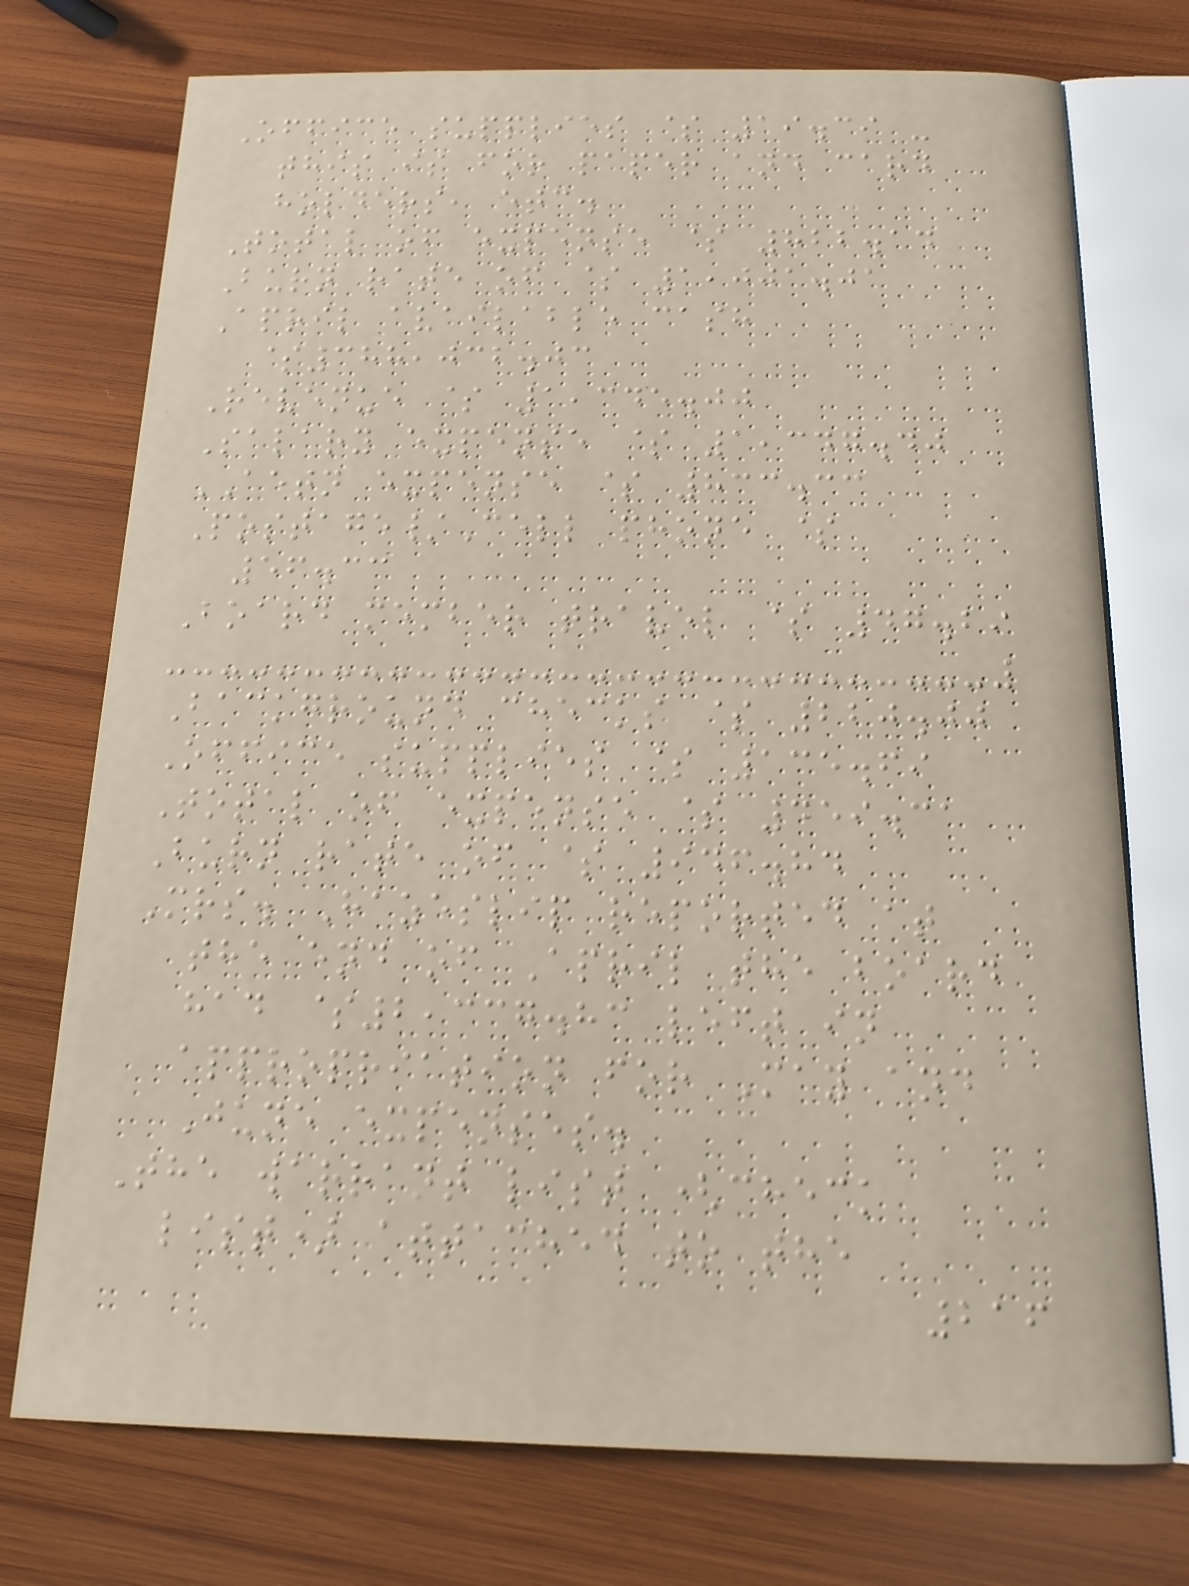Office supplies $ 19.39 -
this is for paper and card
holders, etc.
Total of expense $ 822.14
Burn rate of $ 1,001.01
April available cash
$388,032.03
Revenue $ 1,345.00
Salary expense $ 1,347.40
AETN expense $ 833.33
Postage/Cell phone $
56.33
Board member travel $ 47.29
Background checks $ 220.00
Office supplies $ 135.69
Total of expense $ 459.31
Burn rate of $ 946.84
Mrs. Hazeslip reported at
the end of April the board
had $2,337.83 left in
appropriation for May and
June expenses.
The warrant list (check
list) attached to the
216
